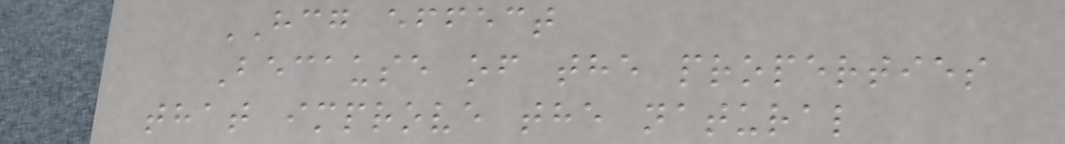HCG effect
Because of the properties
that improve the natural
